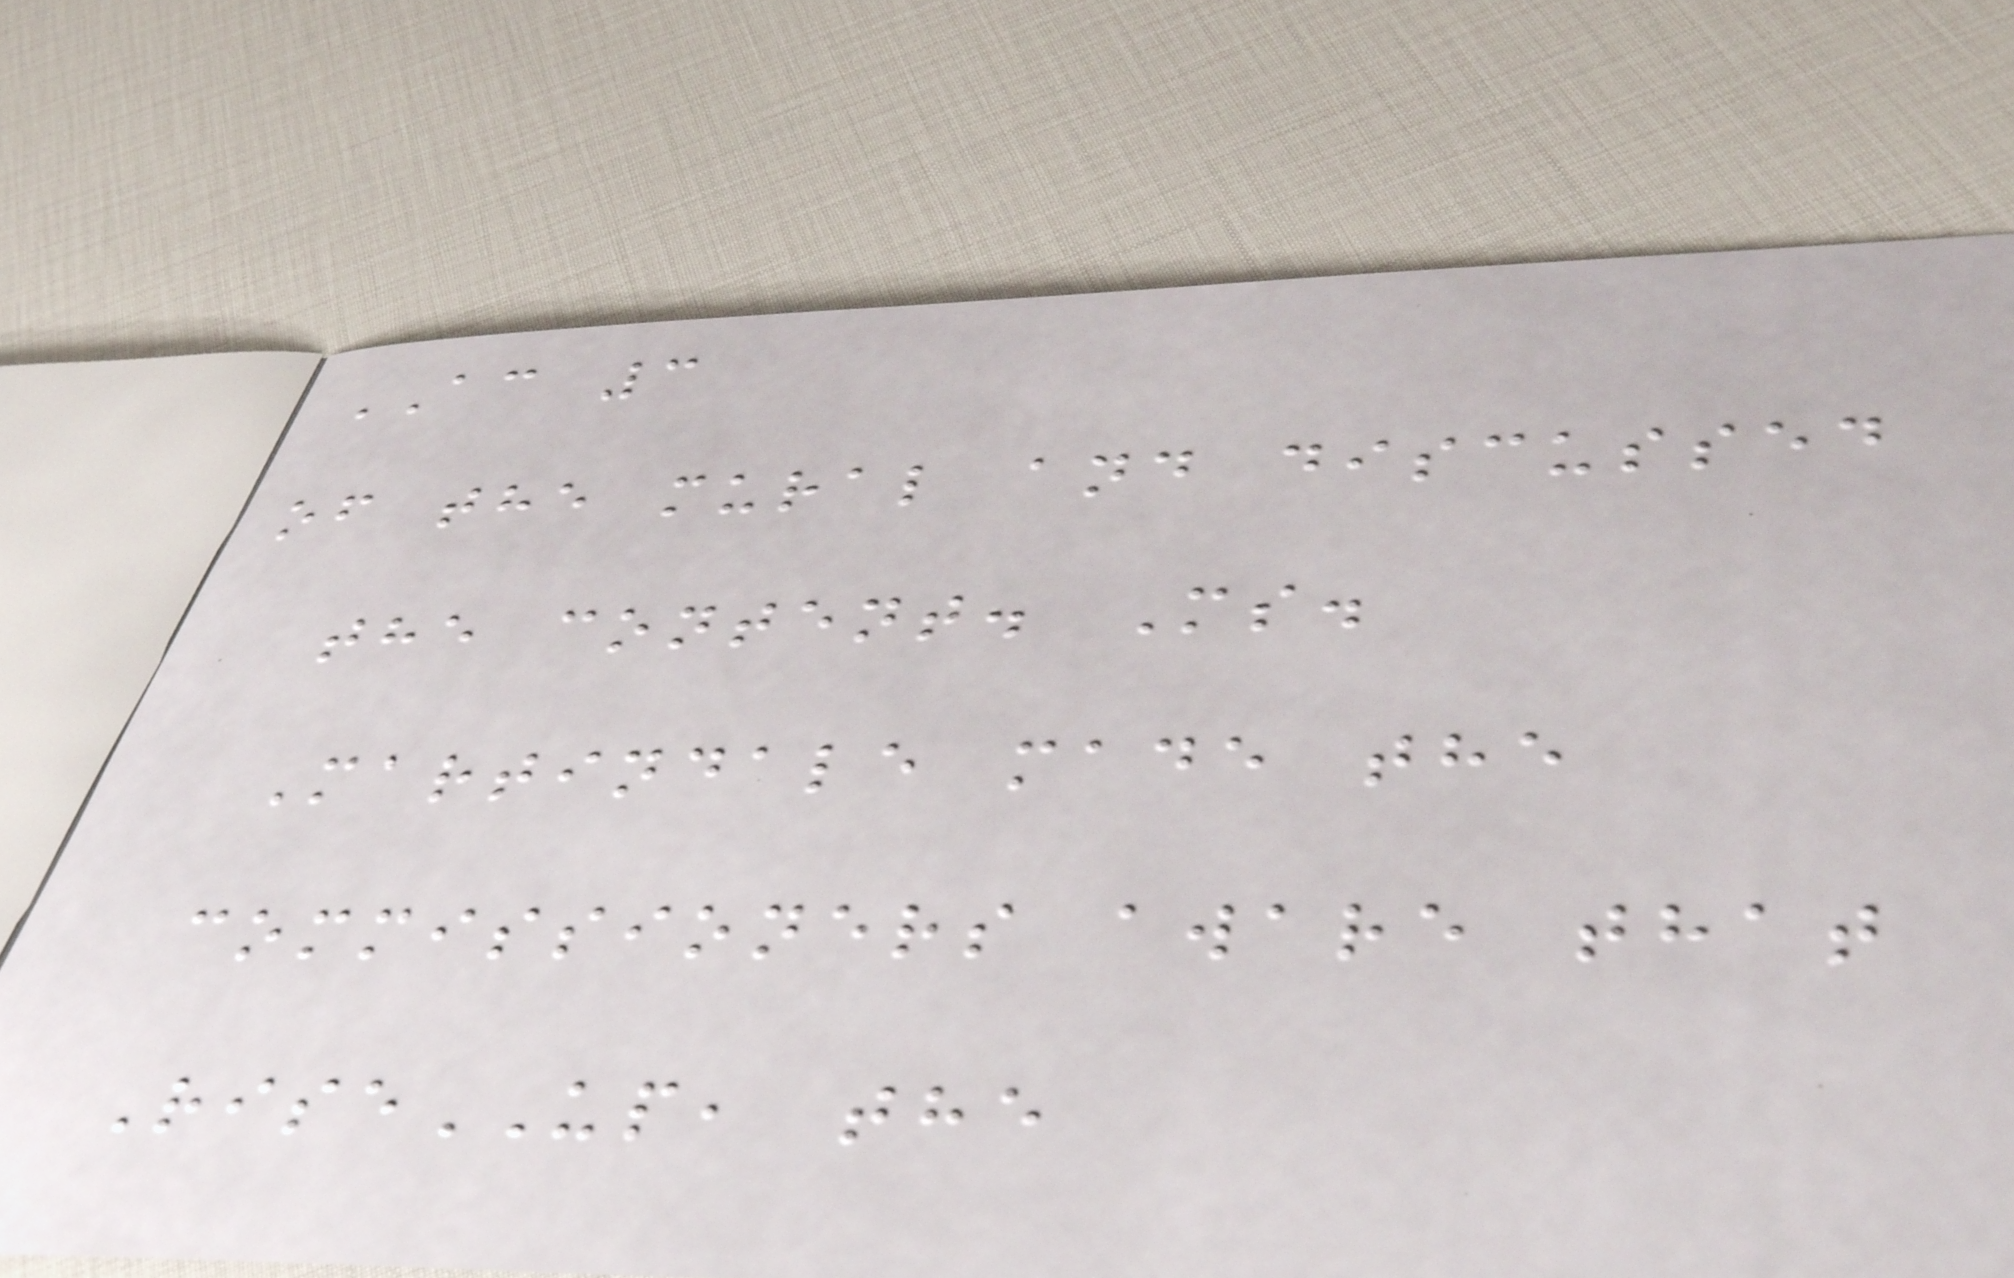AC 3
of the mural and discussed
the content. Ms.
Martindale made the
commissioners aware that
RiseUP, the
